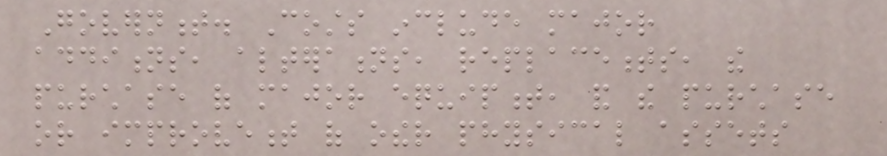Government. Costs include major
additions, alterations, replacements, the
purchase of major equipment, and the purchase
or improvement of other physical assets
